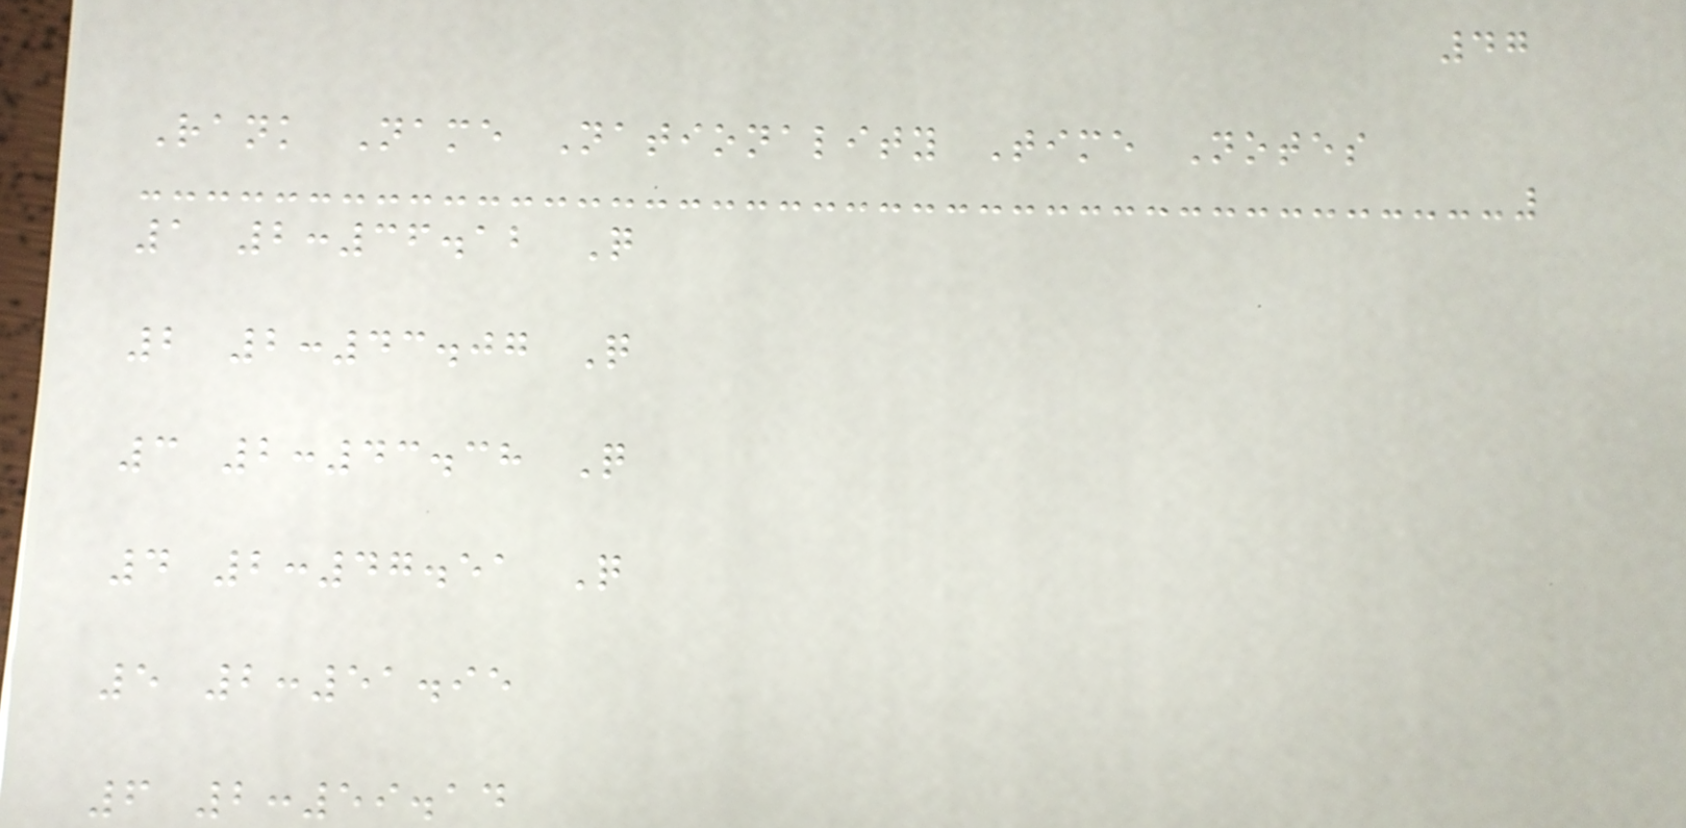47
Rank Name Nationality Time Notes
1 2:36.12 Q
2 2:43.07 Q
3 2:43.38 Q
4 2:47.51 Q
5 2:51.95
6 2:59.14
